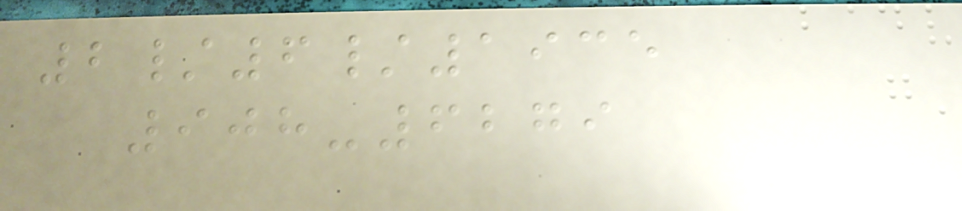2/6/1935
908-6279
